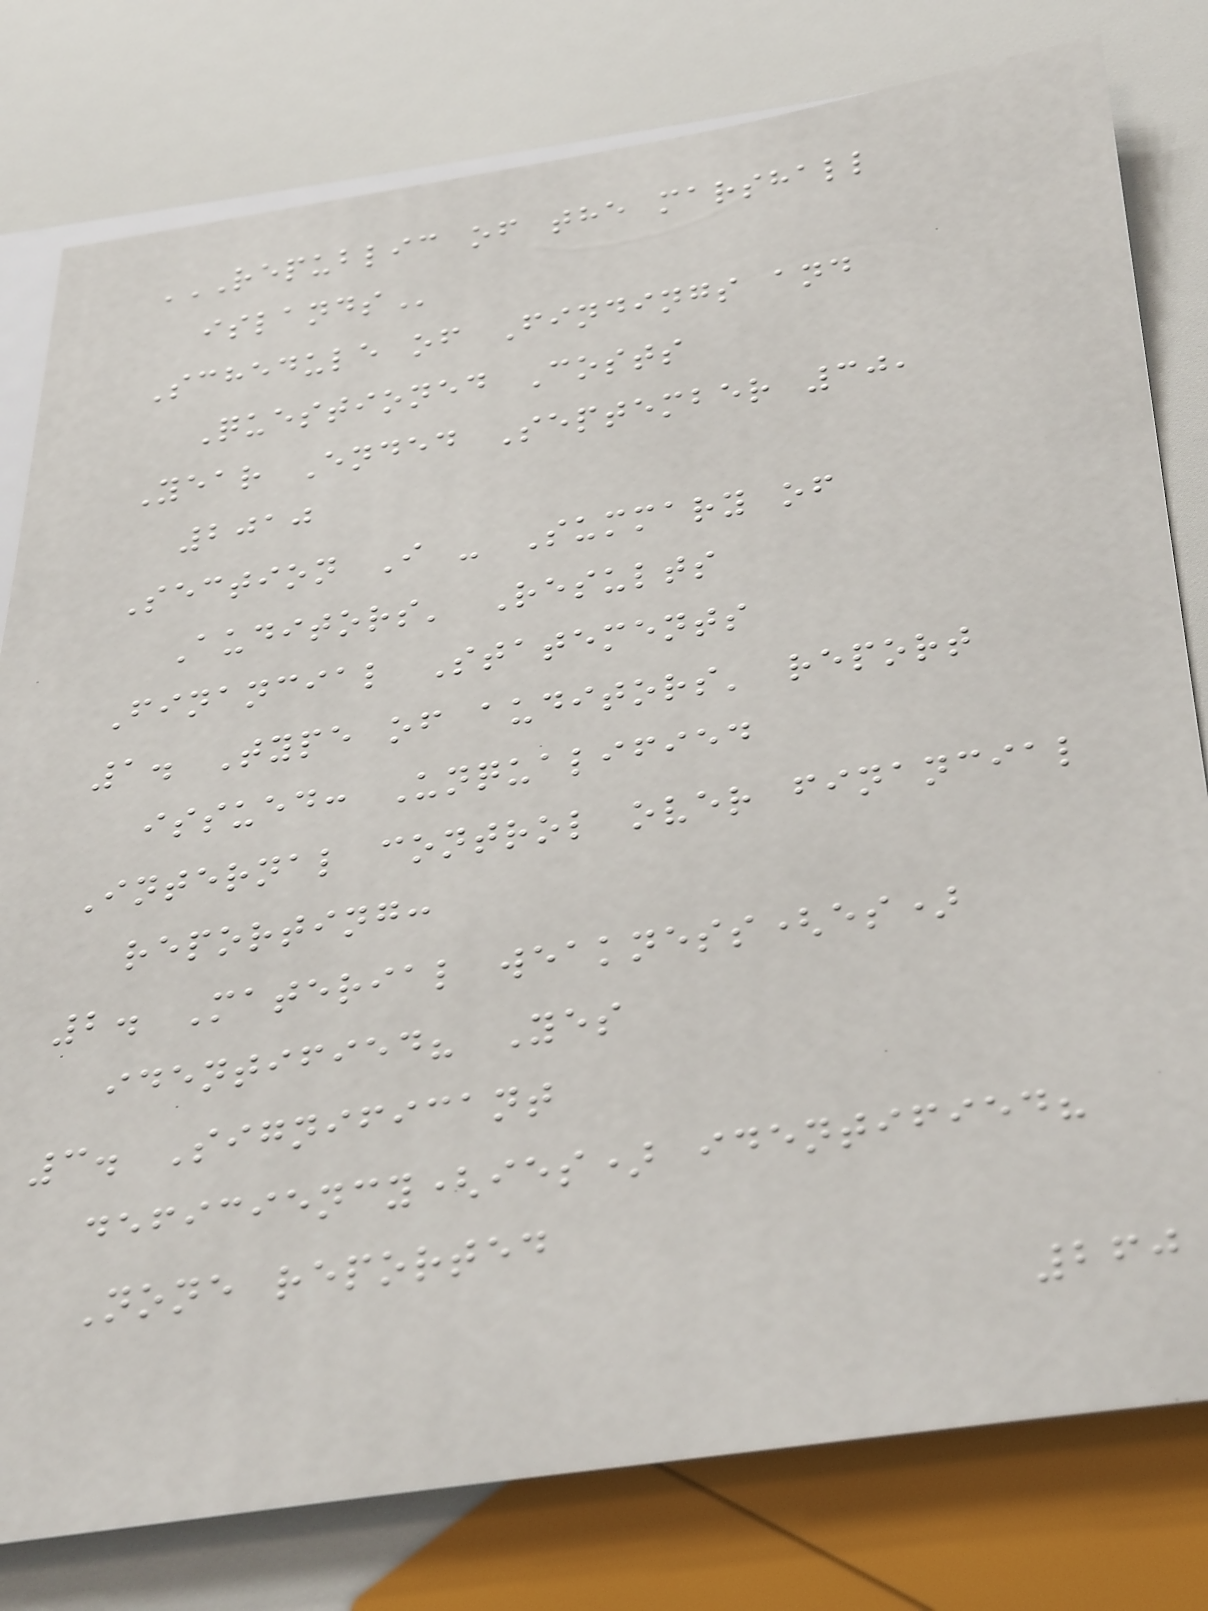REPUBLIC OF THE MARSHALL
ISLANDS
Schedule of Findings and
Questioned Costs
Year Ended September 30,
2010
Section I - Summary of
Auditors' Results
Financial Statements
1. Type of auditors' report
issued: Unqualified
Internal control over financial
reporting:
2. Material weakness(es)
identified? Yes
3. Significant
deficiency(ies) identified?
None reported
260
